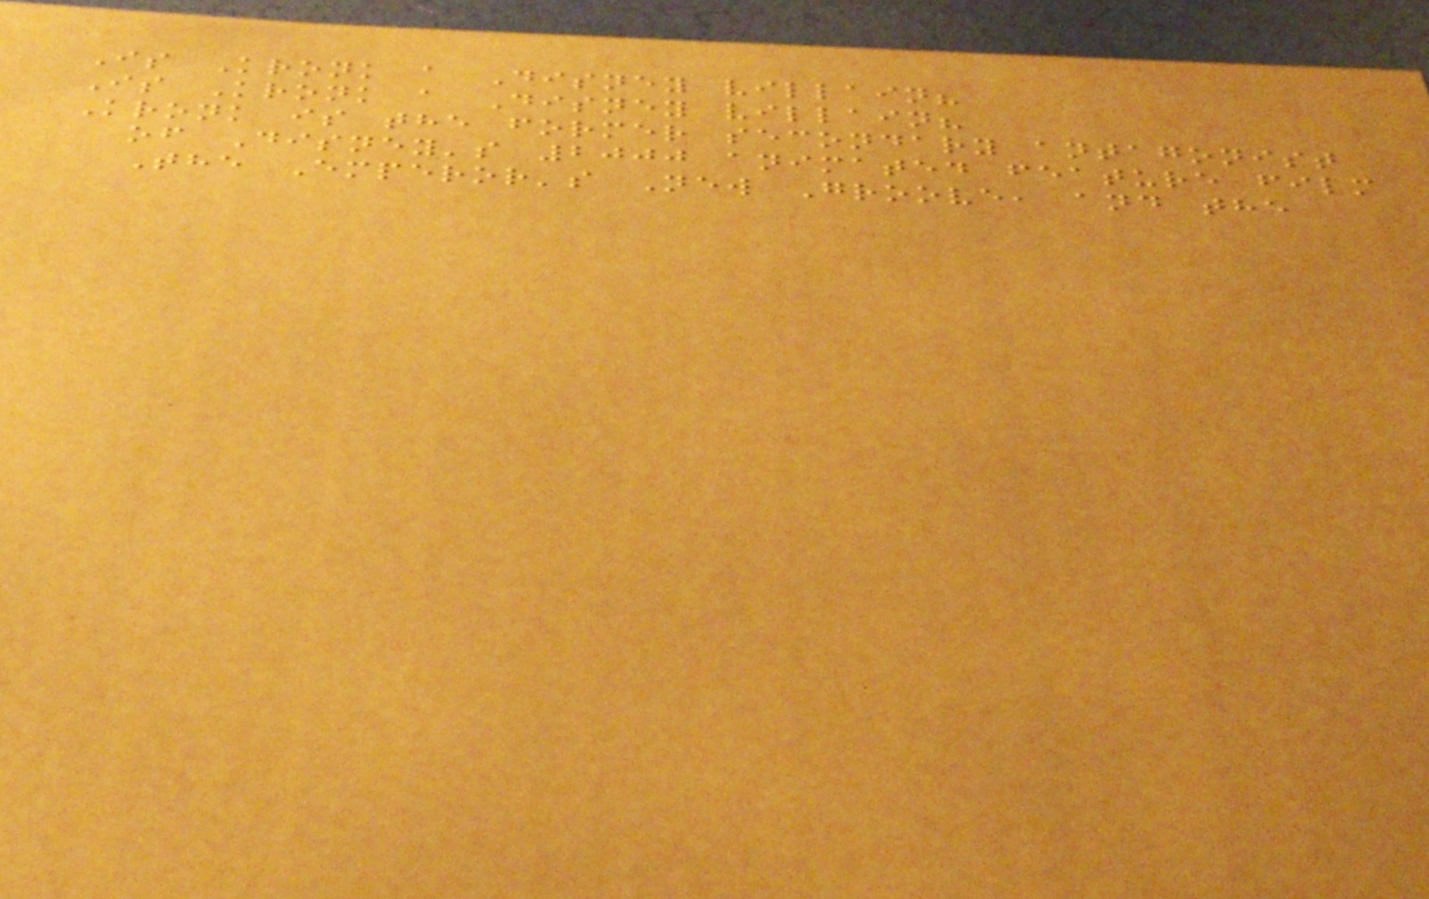Is Kronk a Disney villain?
Is Kronk a Disney villain?
Kronk is the former secondary antagonist
of Disney's 2000 animated feature film
The Emperor's New Groove, and the
